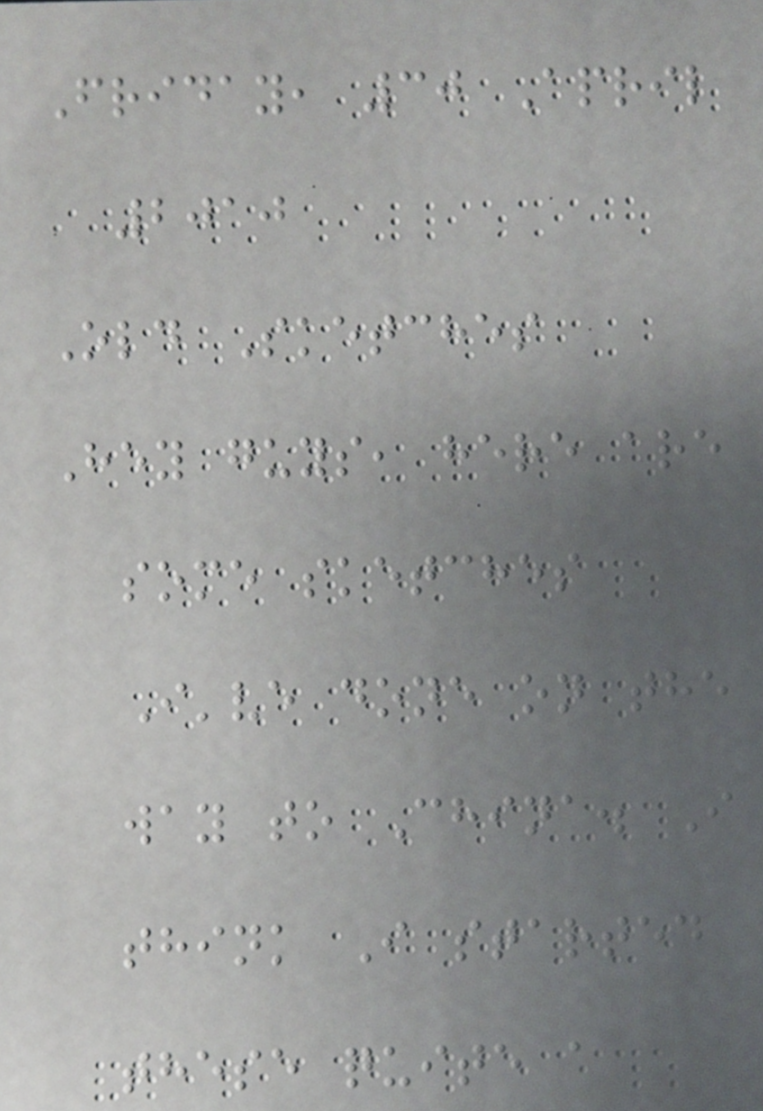Friday, 30 April
2010
Old Sketches
Hey guys, here are
some sketches
I've done on the
way to China. I
think I started
these quite a
